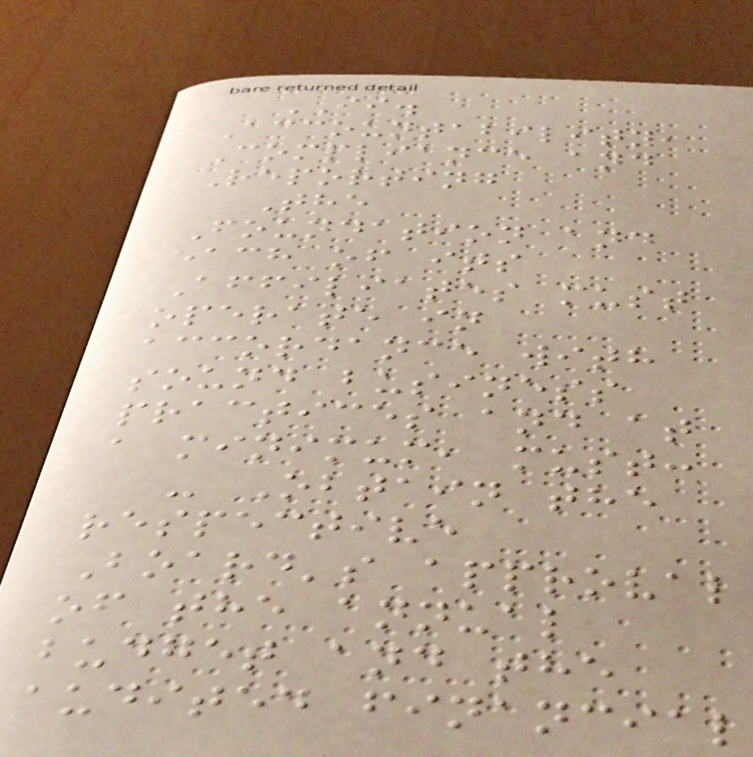II.
Accountability,
Compliance and
Reporting
The
Foundation and
each of its
Affiliates must
operate in
accordance with
sound business
practices and at
a minimum, must:
- Obtain the
respective
Board's approval
of the annual
budget and the
audited financial
